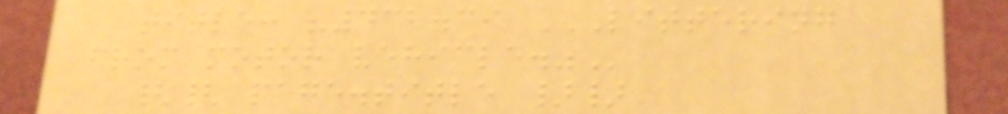title: "432.39 LITTERING
FROM MOTOR VEHICLE."
{{ page.title }}
